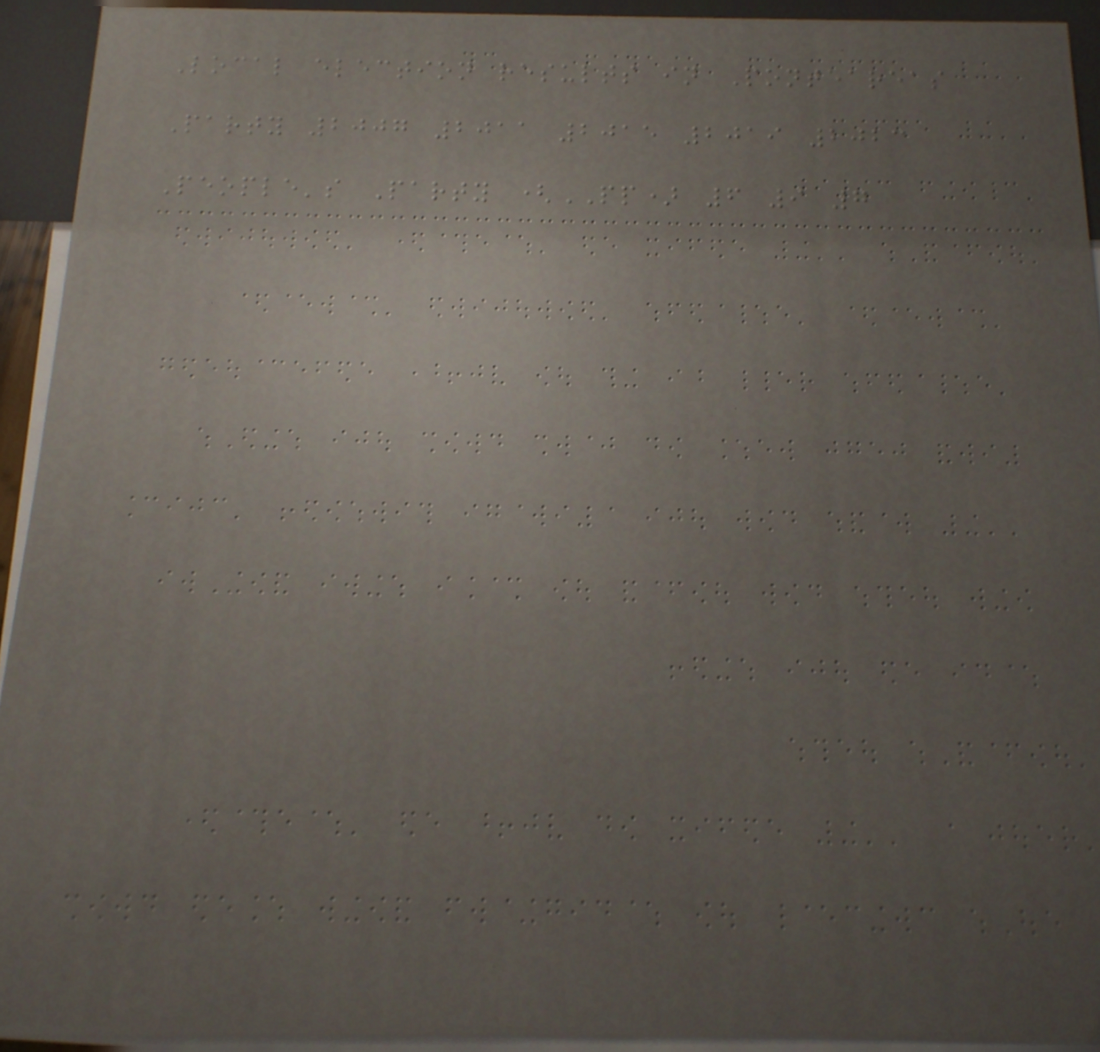Local election results in Ponteareas
Party 2007 2011 2015 2019 2023
People's Party (PP) 6 9 7
